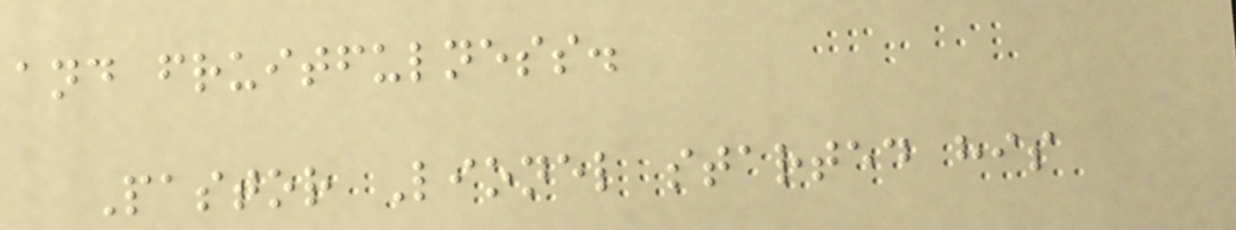and fruitfulness.
Pastor Lionel started his
